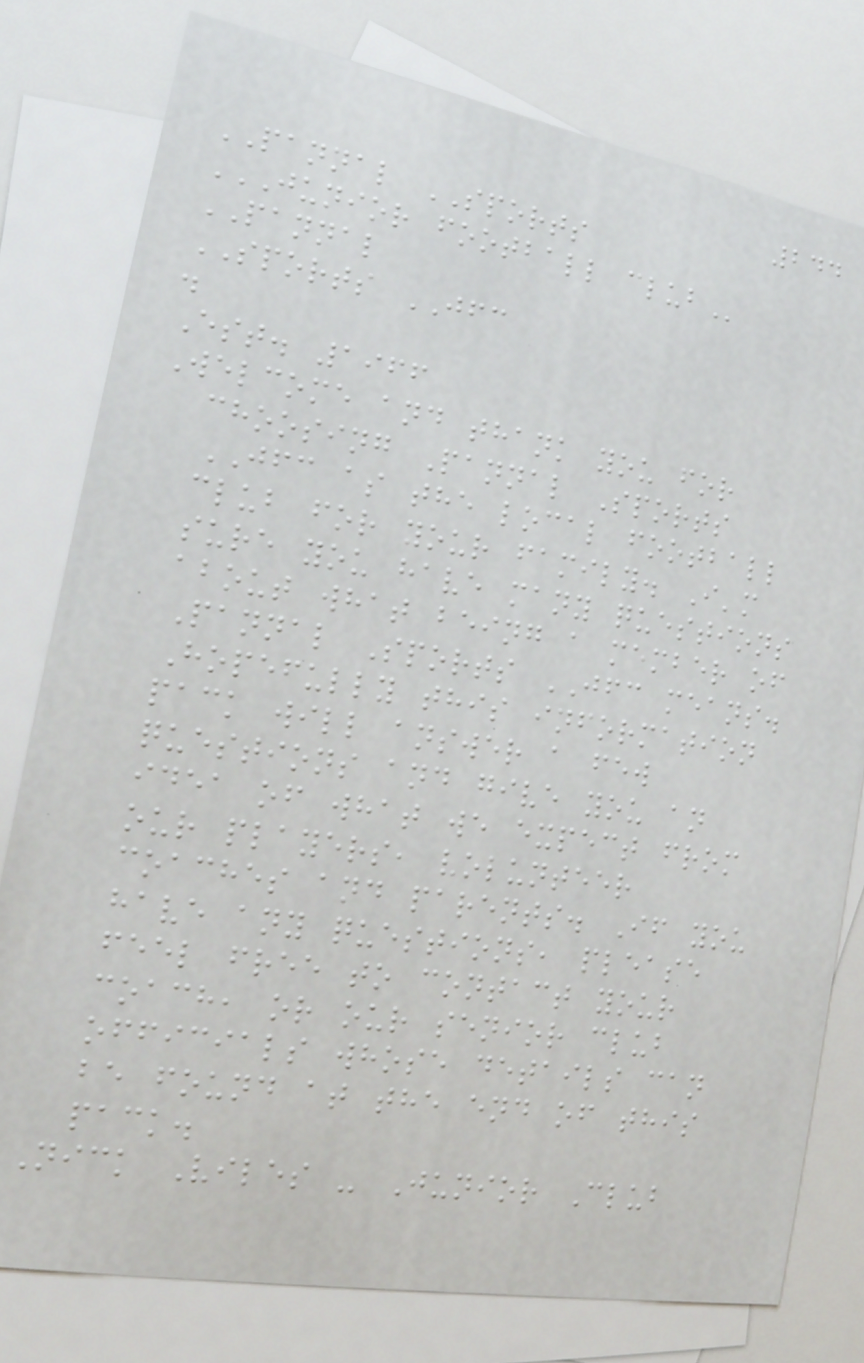244
PANNAL SPORTS
JUNIOR FOOTBALL CLUB
PANNAL
SPORTS JFC
.
Est. 1966
Welcome and thank you for
choosing Pannal Sports
JFC as the local football
club for your family. I'm
sure you have many questions
about what being a member of
Pannal Sports JFC means.
Hopefully this information
pack will answer a few
questions and give you an
idea of what we expect from
our players, volunteer
coaches and parents. If you
have any questions, please
feel free to contact your
coach, or our senior club
officials whose details can
be found at the end of this
pack.
Nick Viles - Junior Club
